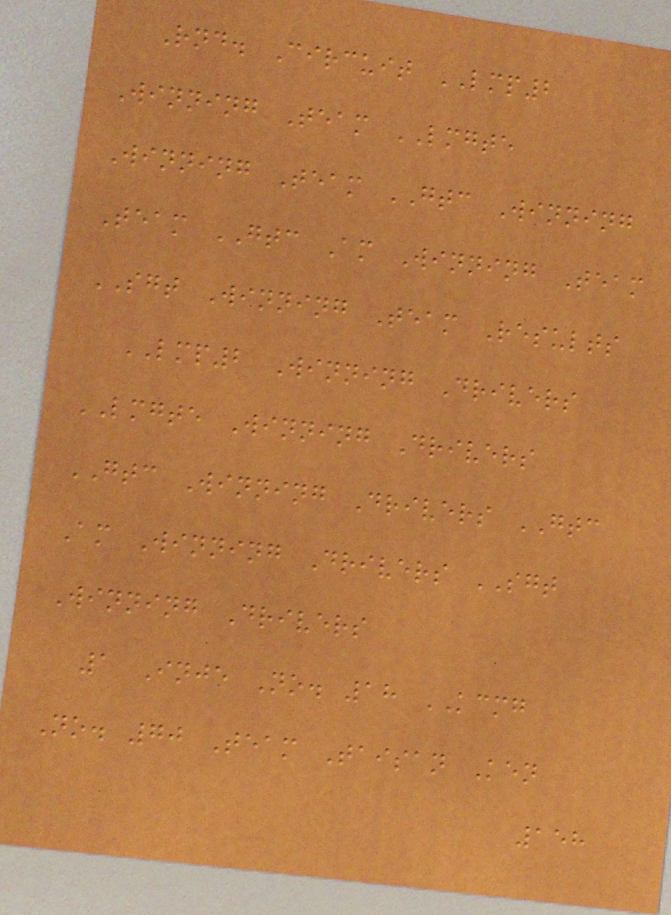Rnd. Circuit LMP2
Winning Team LMGTE
Winning Team GTC Winning
Team GTC Am Winning Team
SGT Winning Team Results
LMP2 Winning Drivers
LMGTE Winning Drivers
GTC Winning Drivers GTC
Am Winning Drivers SGT
Winning Drivers
1 Inje No. 18 KCMG
No. 70 Team Taisan Ken
158
